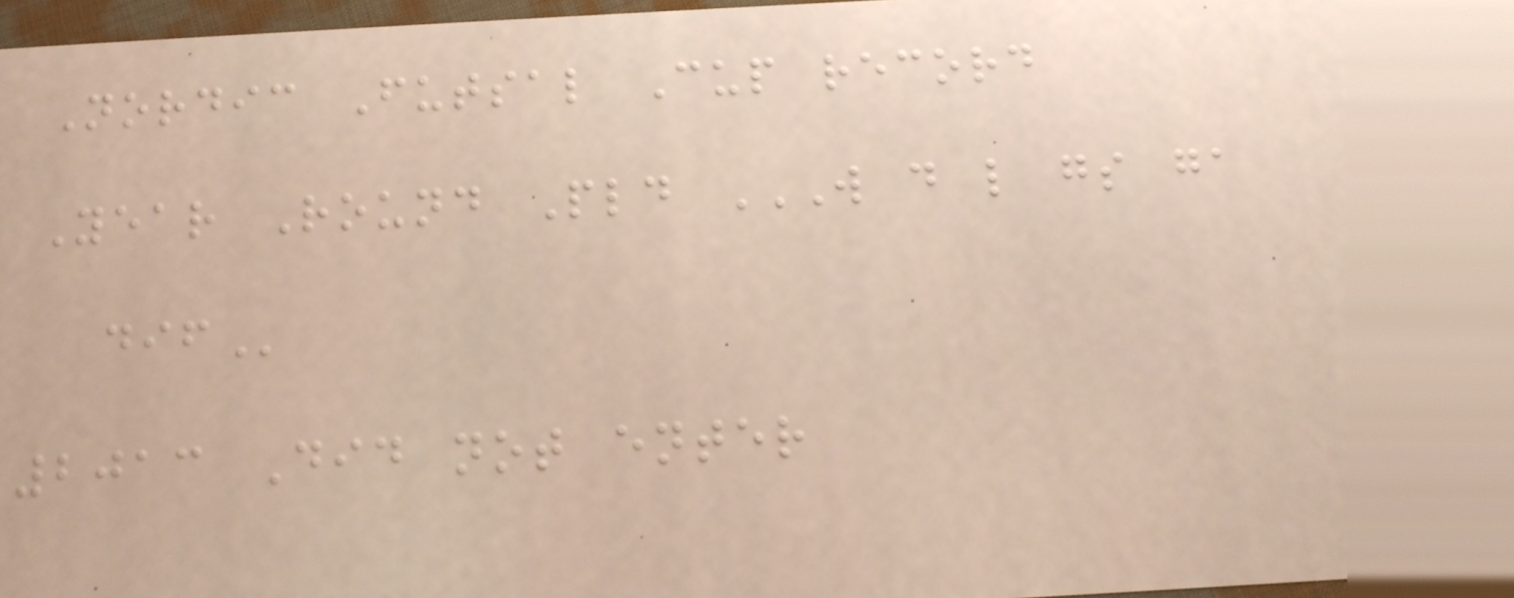Nordic Futsal Cup record
Year Round Pld W D L GS GA
DIF
2013 Did not enter
